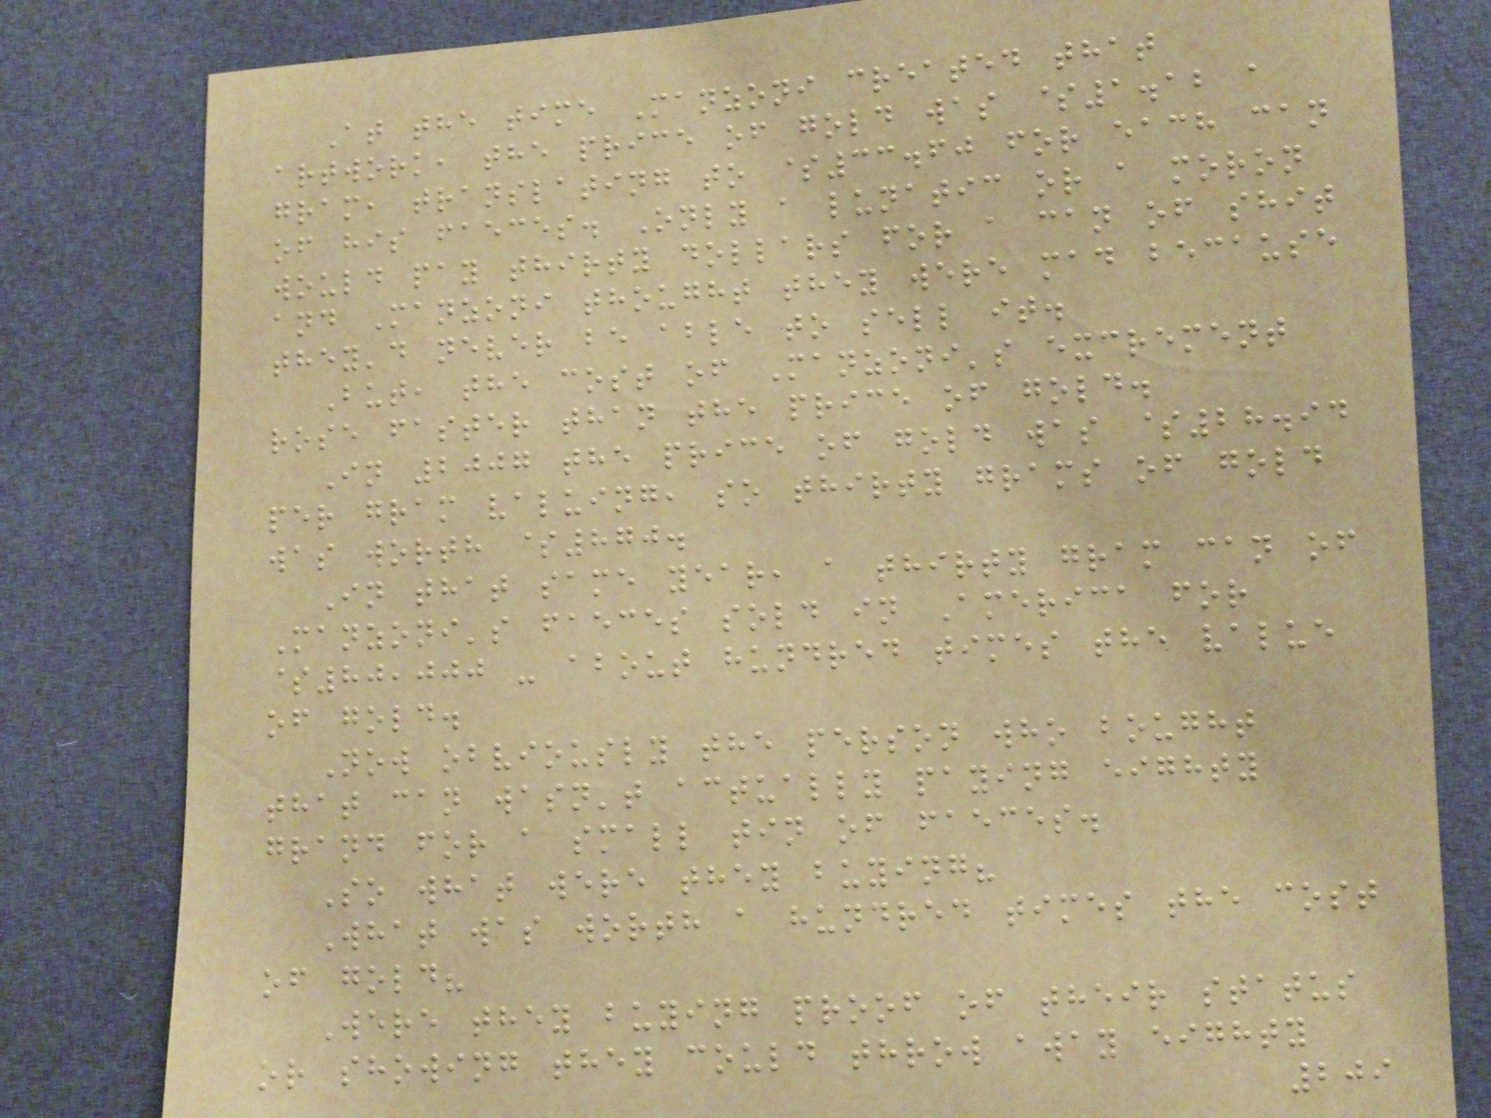At the time Manzoni created that
artwork, the price of gold was $1.12 a
gram, translating to $33.60 for each can
of his faeces. Only a lunatic or a moron
would pay thirty dollars for a can of shit
and Manzoni thought they were mad because
they'd never be able to sell it.
But, the cost of Manzoni's excrement
rose faster than the price of gold.
In 2007 the price of gold was $28.94
per gram valuing, so thirty grams of gold
was worth $870.
In that same year, a thirty gram can of
Manzoni's faeces sold in America for
$80,000 - about hundred times the value
of gold.
Now obviously the person who bought
that can wasn't actually paying eighty
grand for a small tin of faeces.
So what were they buying?
What was worth a hundred times the cost
of gold?
Were they buying proof of their status
or showing they could throw away eighty
209
